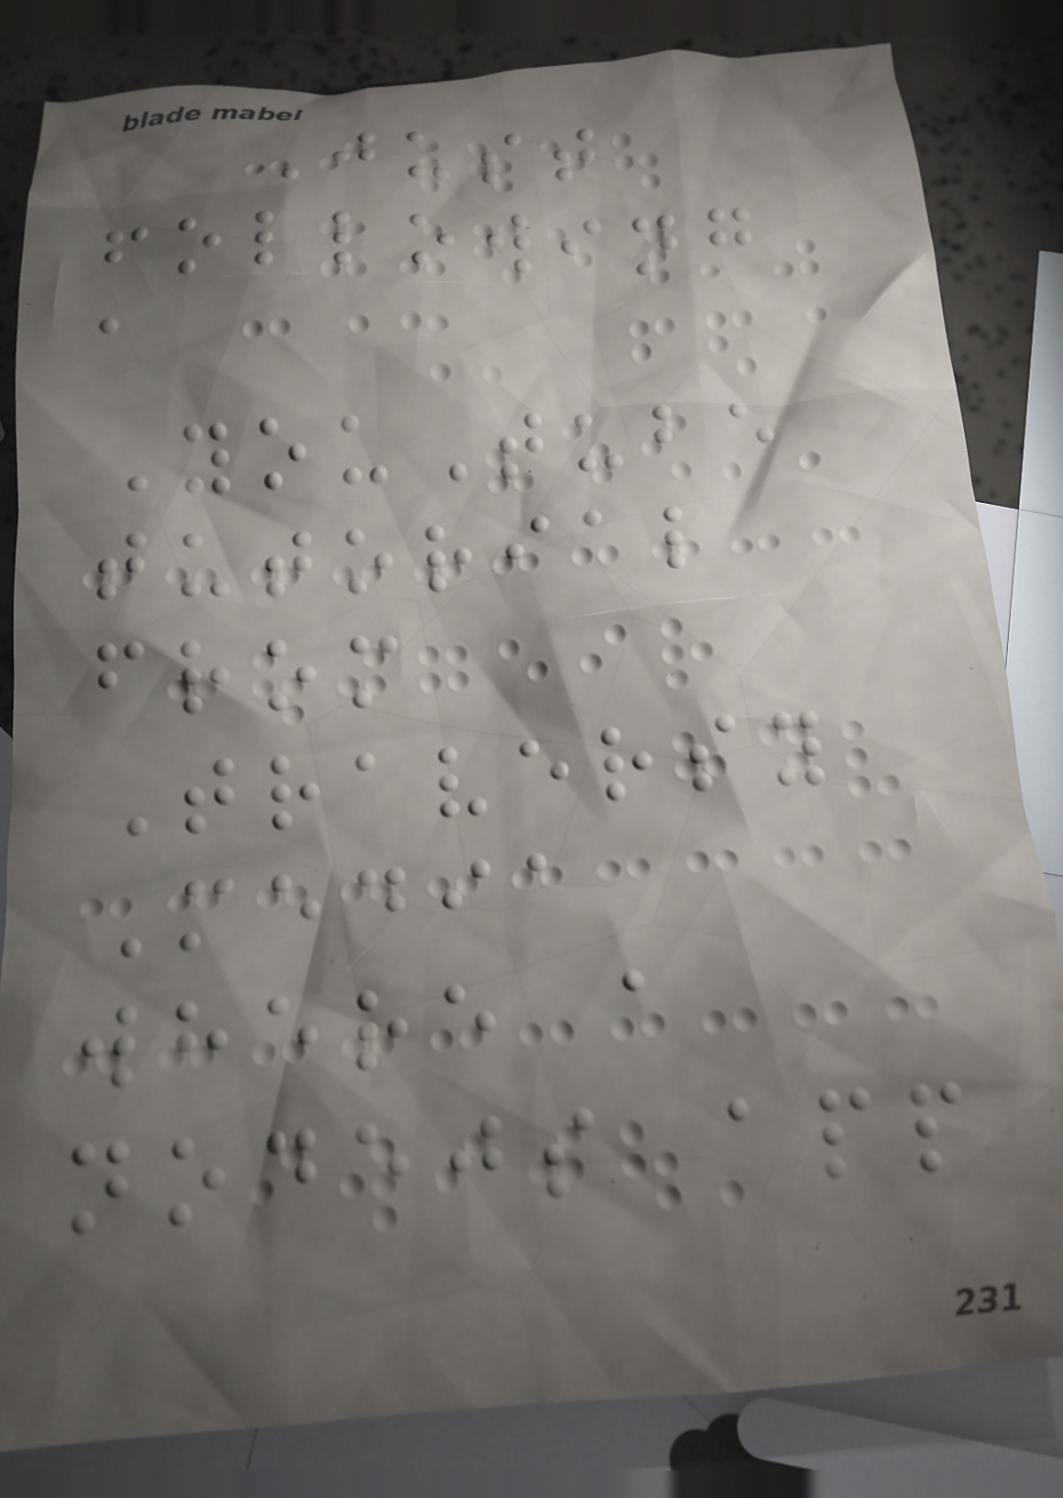Just
following
a
YouTube
tutorial
from
Traversy
Media
where a
nodejs app
